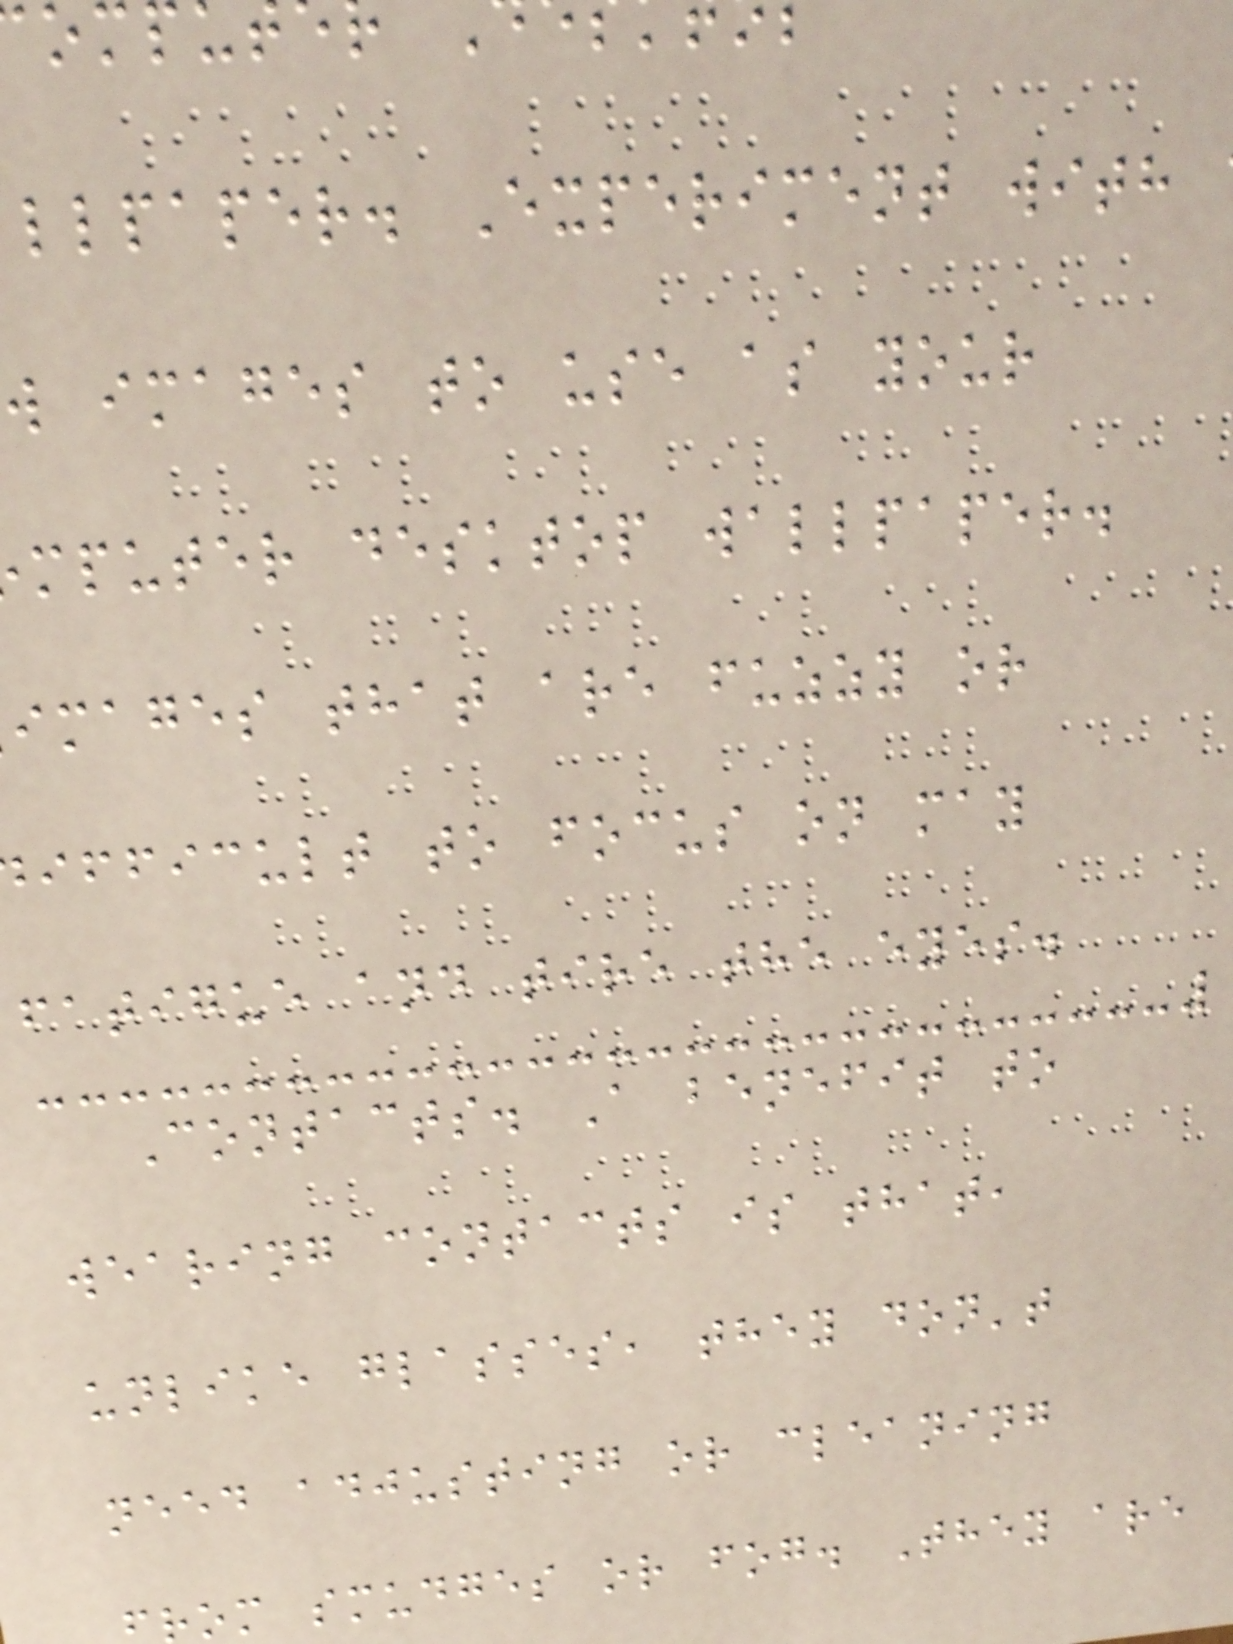llpaper. Experiment with
w images to use as your
mputer desktop wallpaper.
images that are fuzzy or
ifficult to focus on may
fatigue and tire the eyes.
Contacts. A benefit to
wearing contacts is that,
unlike glasses, they don't
need adjusting or cleaning
om smudges or fog. They are
